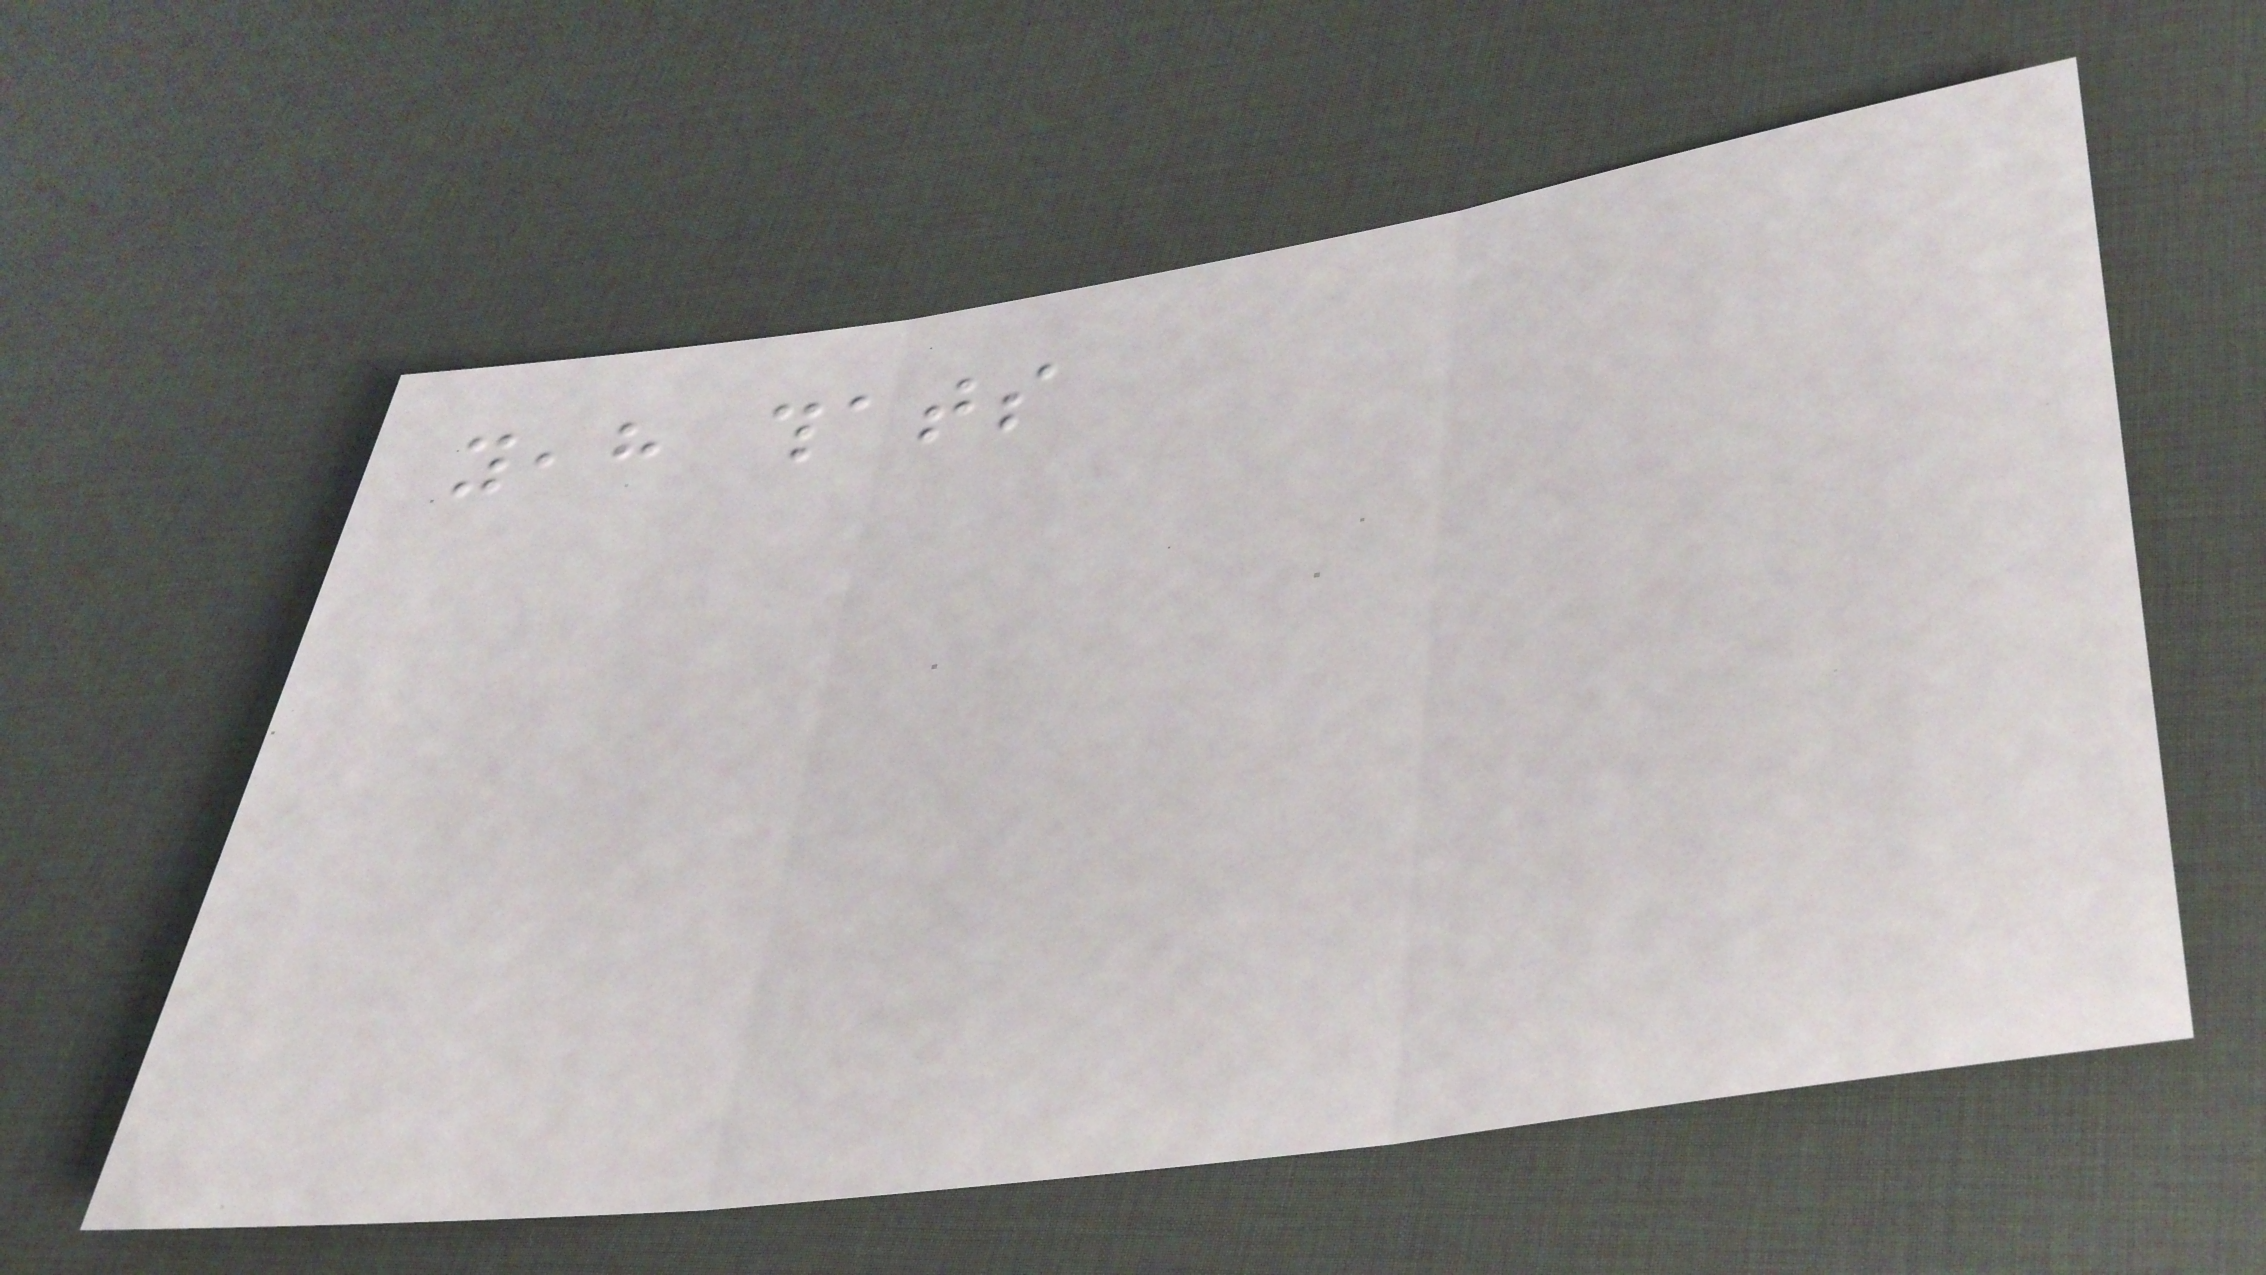yeah thats
